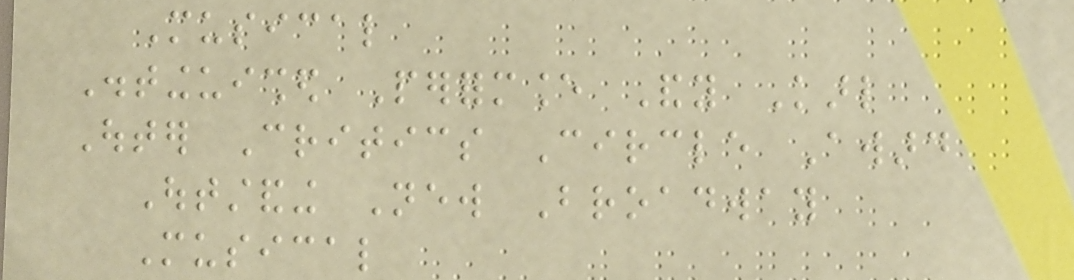Musical
Distinguished Performance Andy Karl
Outer Critics Circle Award
Outstanding New Broadway
Musical
